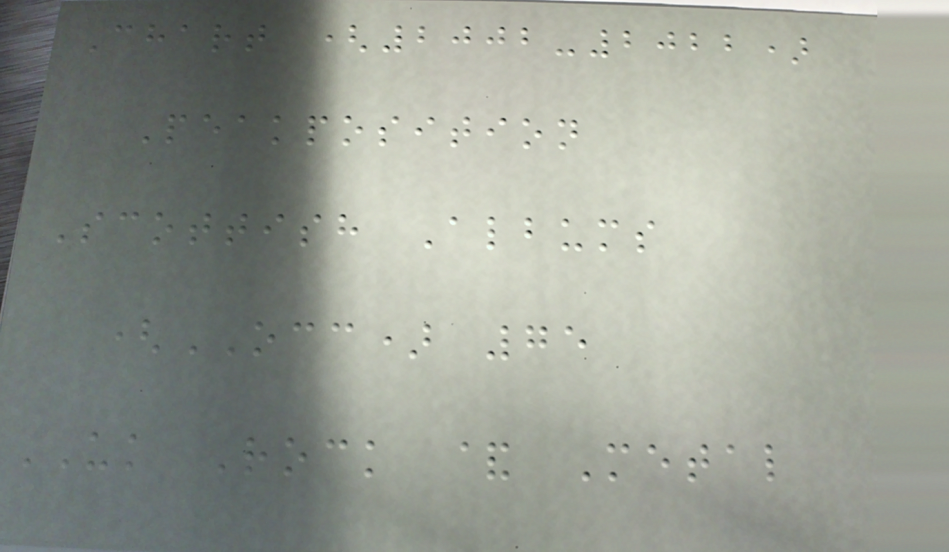Chart (2002-2022)
Peakposition
Scottish Albums
(OCC) 75
UK Rock & Metal
